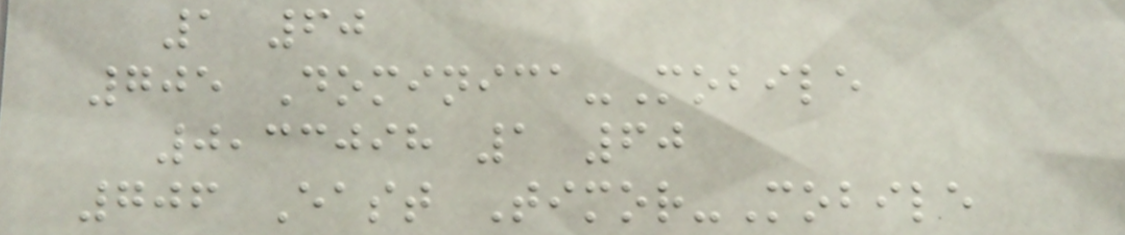1 60
705 Dominica-Mobile
0,33098 1 60
706 East Timor-Mobile
